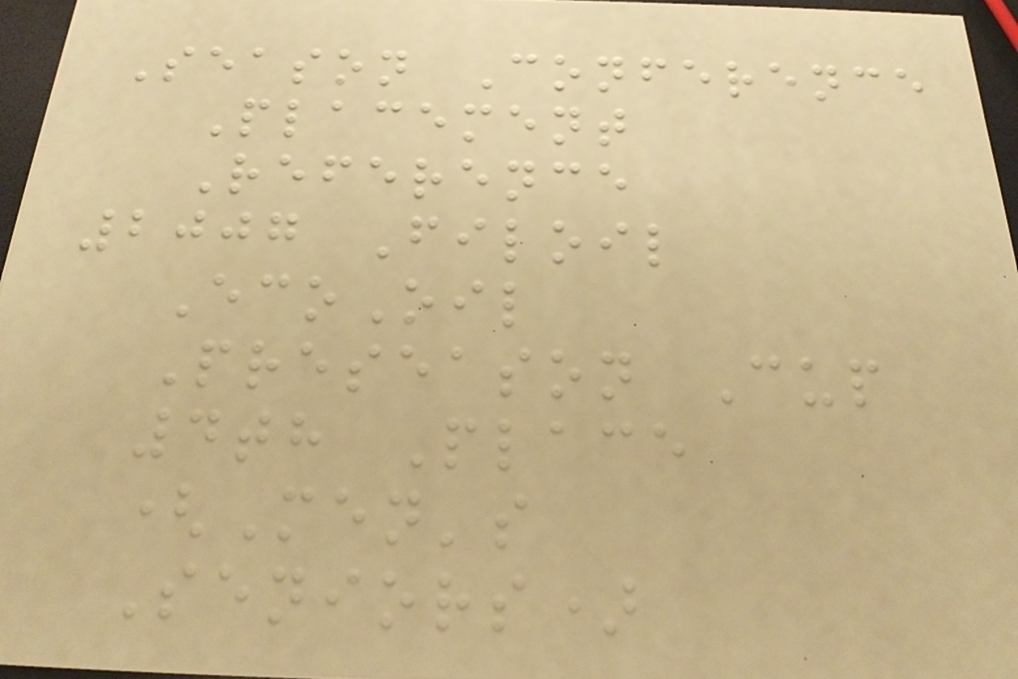Season Conference
Placement
Reference
2007 Filoil
EcoOil
Preseason Cup
4th Place
(Men's
Seniors)
